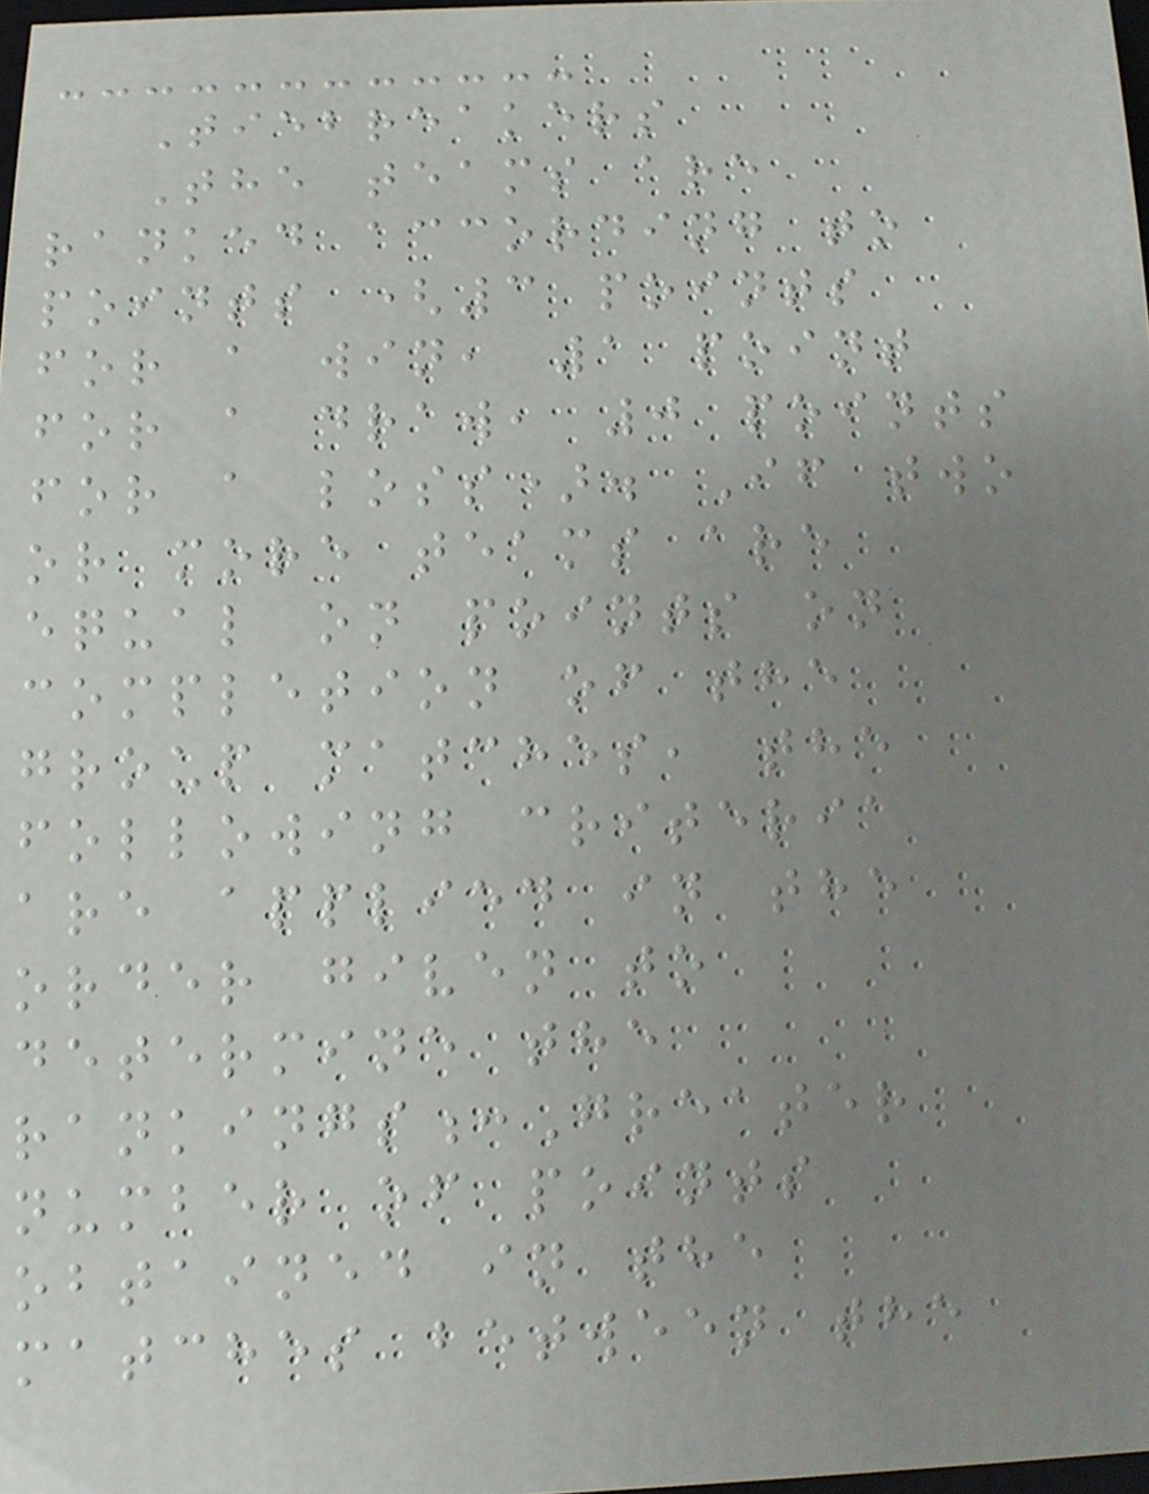Tiebreakers
The teams are
ranked according to
points (3 points
for a win, 1 point
for a draw, 0 points
for a loss). If two
or more teams are
equal on points on
completion of the
group matches, the
following criteria
are applied in the
order given to
determine the
rankings:Greater
number of points
obtained in the
matches between the
